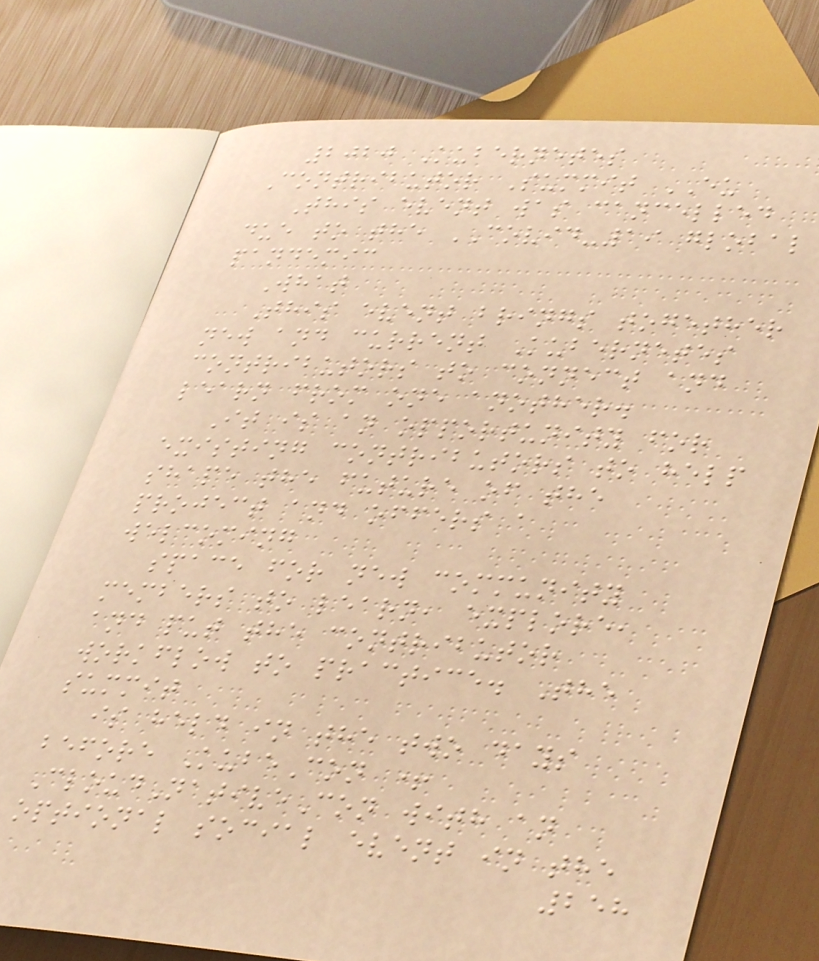2020 Kubernetes
Contributor Summit EU
This event was cancelled
due to the COVID-19 global
pandemic
What
This event brings together
new and current Kubernetes
contributors to connect and
learn from one another.
It is an opportunity for
existing contributors to help
shape the future of the
project and offers a
welcoming
space for new community
members to learn, explore,
and put the contributor
workflow to practice. The
summit
is held in the two days
before KubeCon +
CloudNativeCon with an
optional social event in the
258
